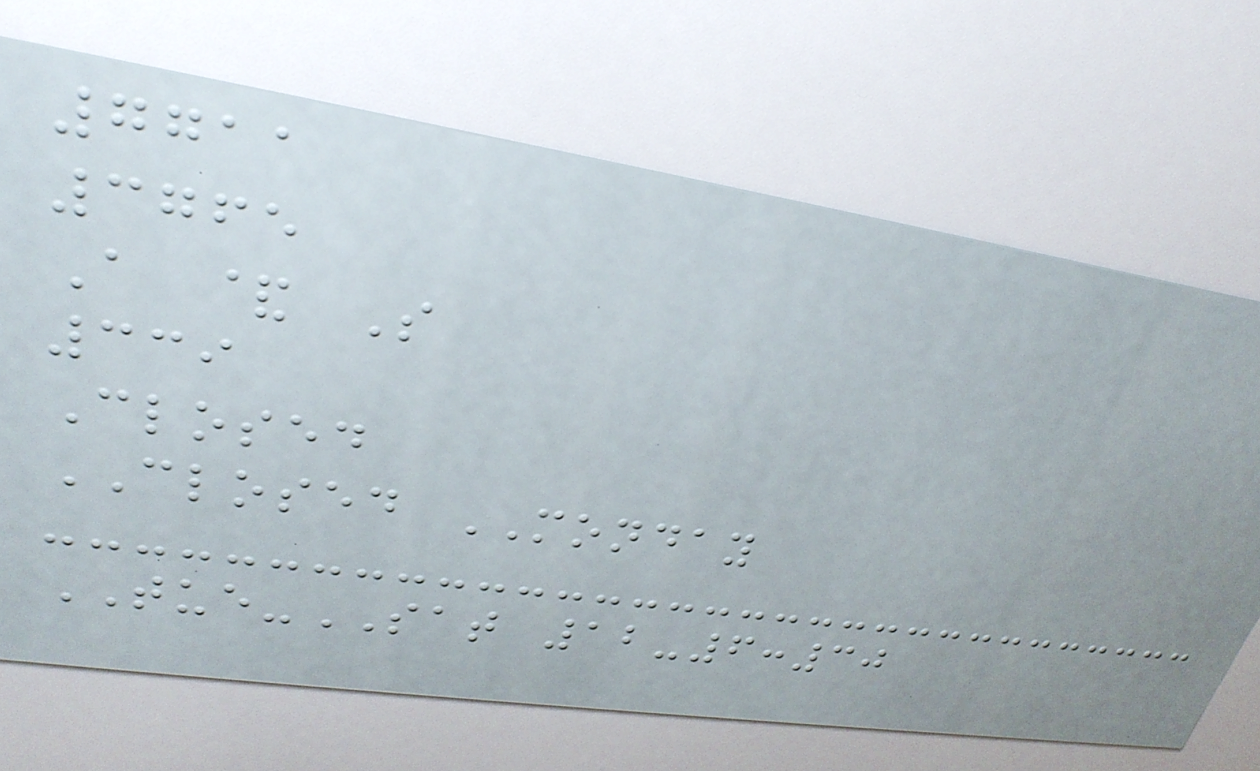7711
3765
A & S
339
Closed
CLOSED MONDAY
TUE-SAT 12-6:30
